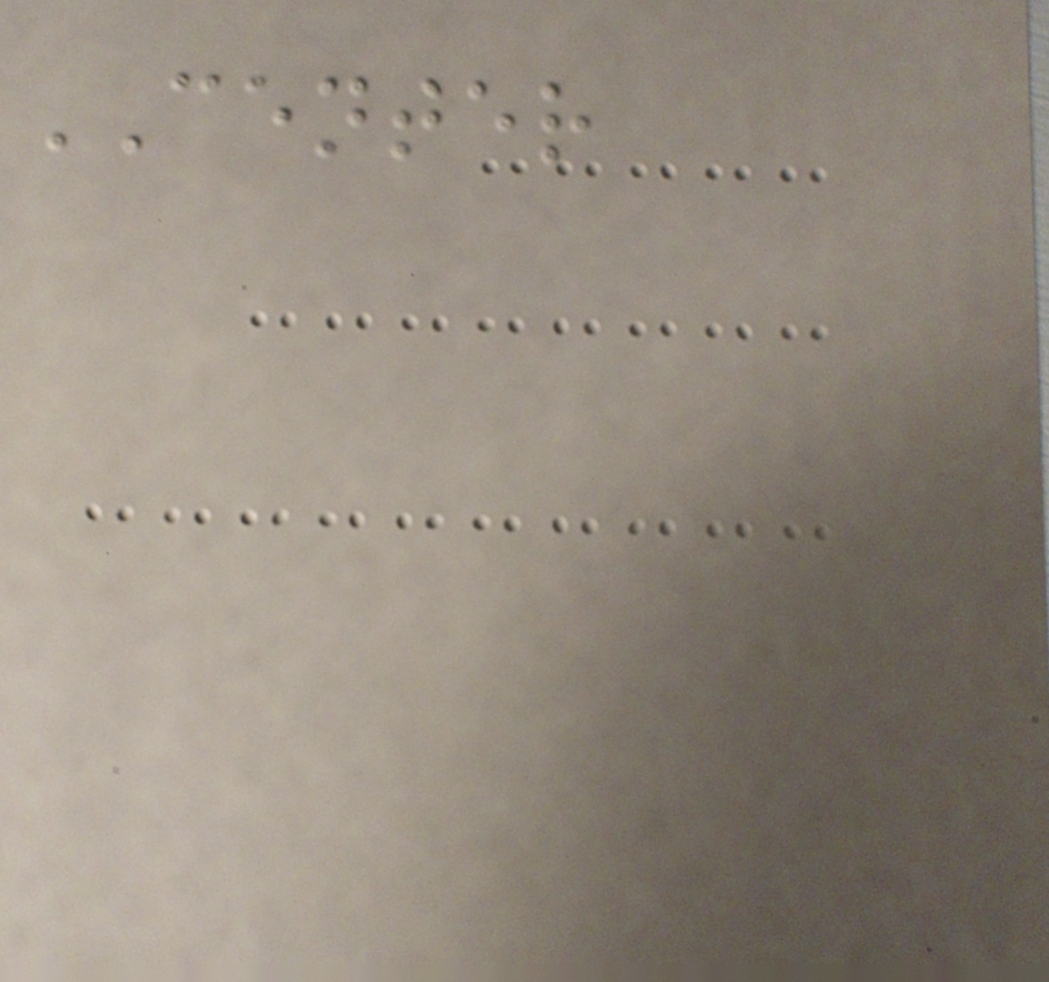CENTER
